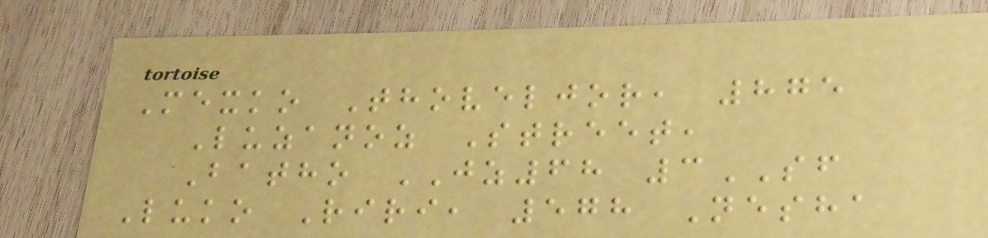Mexko Thoveljor, 875
Luzanoz Street,
Batho JZ68 3SF
Luko Riri, 578 Nesha
